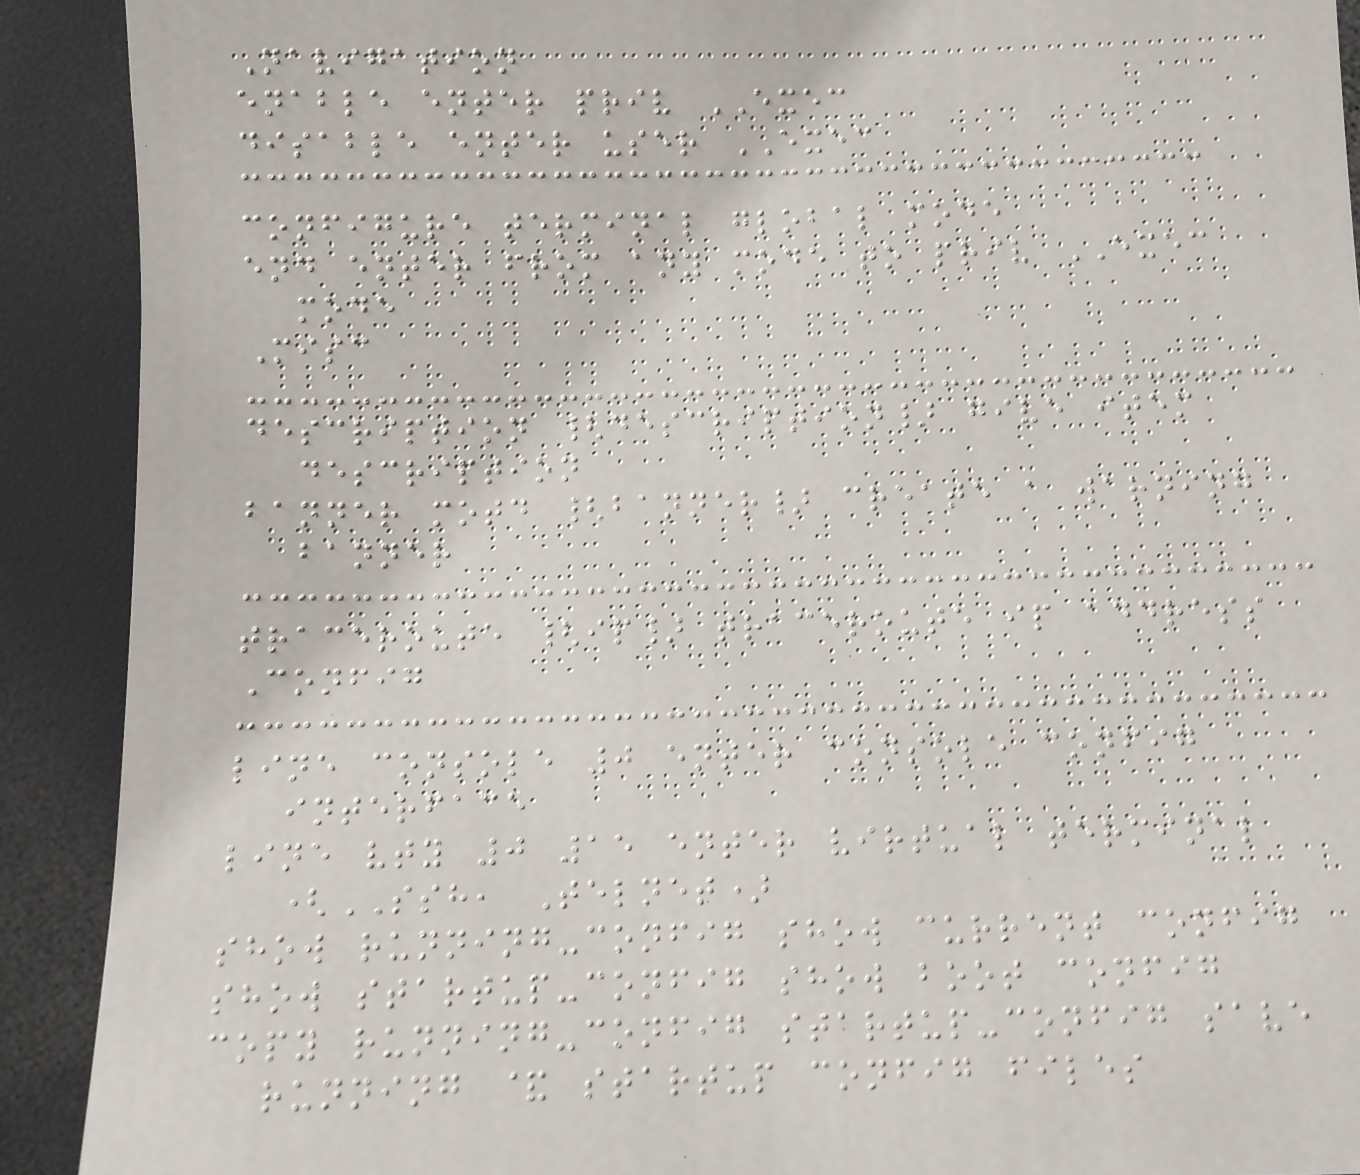Navigation
enable enter priv EXEC
disable enter user EXEC
configure terminal global mode
end enter from any mode to priv EXEC
mode
Misc
description {description} give item
description
banner motd {banner} create a warning
banner
traceroute {ip} traceroute ip address
Config
line console 0 enter console config
interface
line vty 0 15 enter virtual terminal
(SSH, Telnet)
show running-config show current config
show startup-config show boot config
copy running-config startup-config save
running & startup config files
